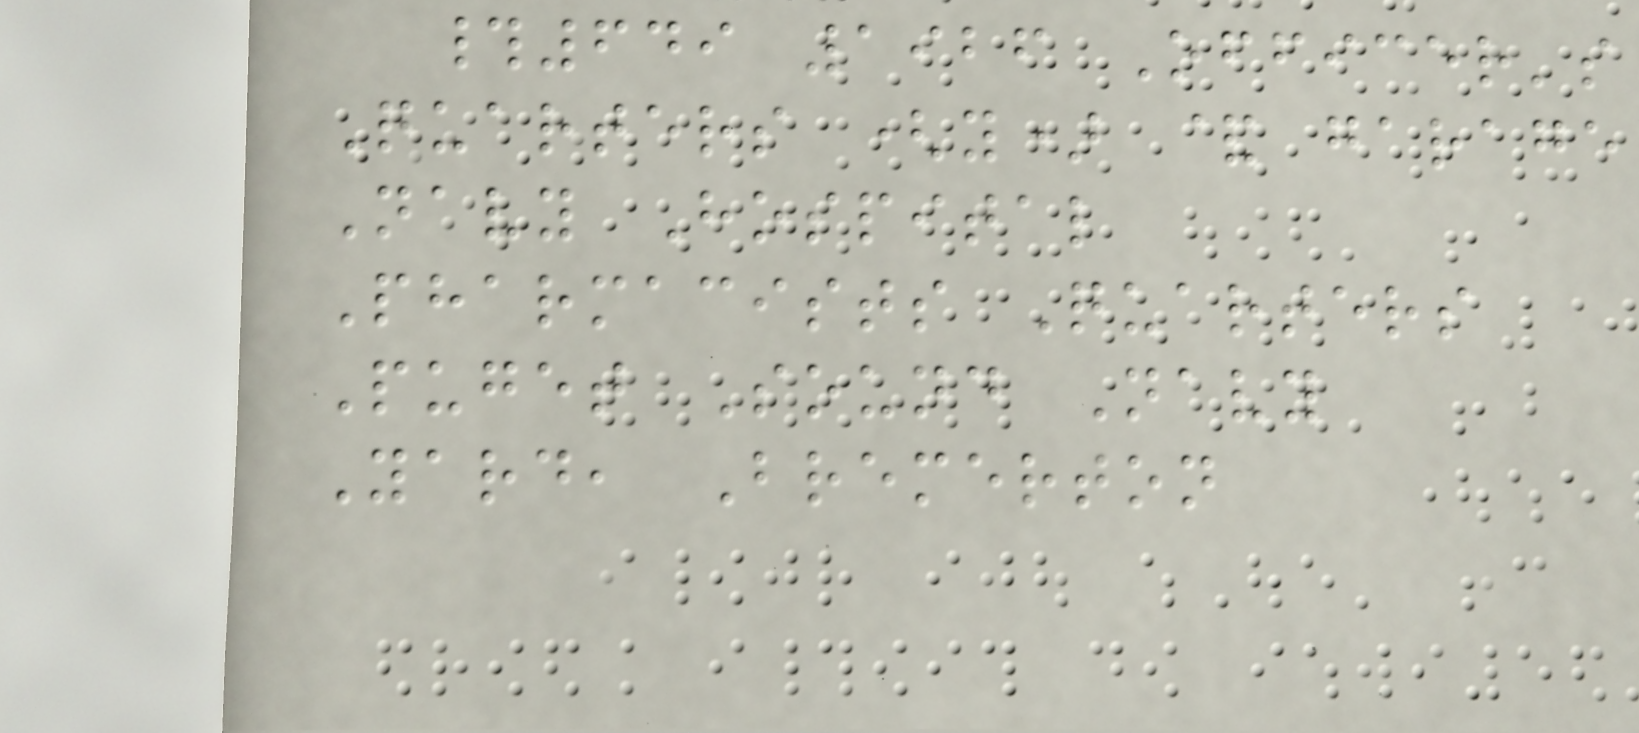#649 1926 Officer's
Quarters (y) & garage
Navy Hospital
Pharmacists Quarters
Puget Sound Navy
Yard, Bremerton
